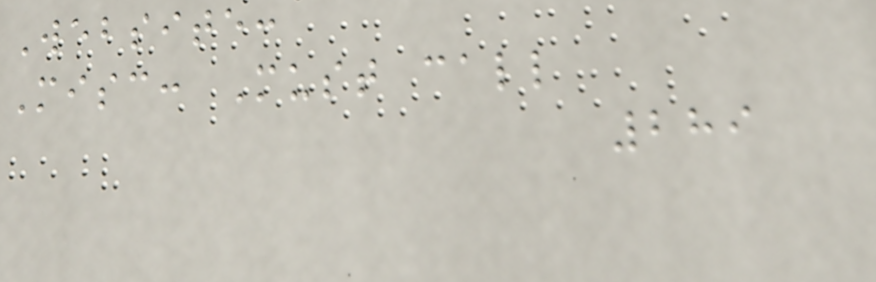Website:
Misc: Must call
289
